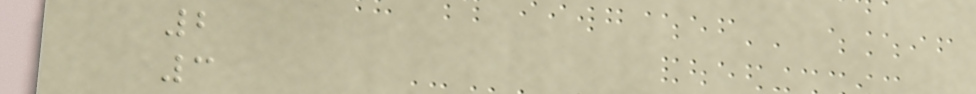2
3
